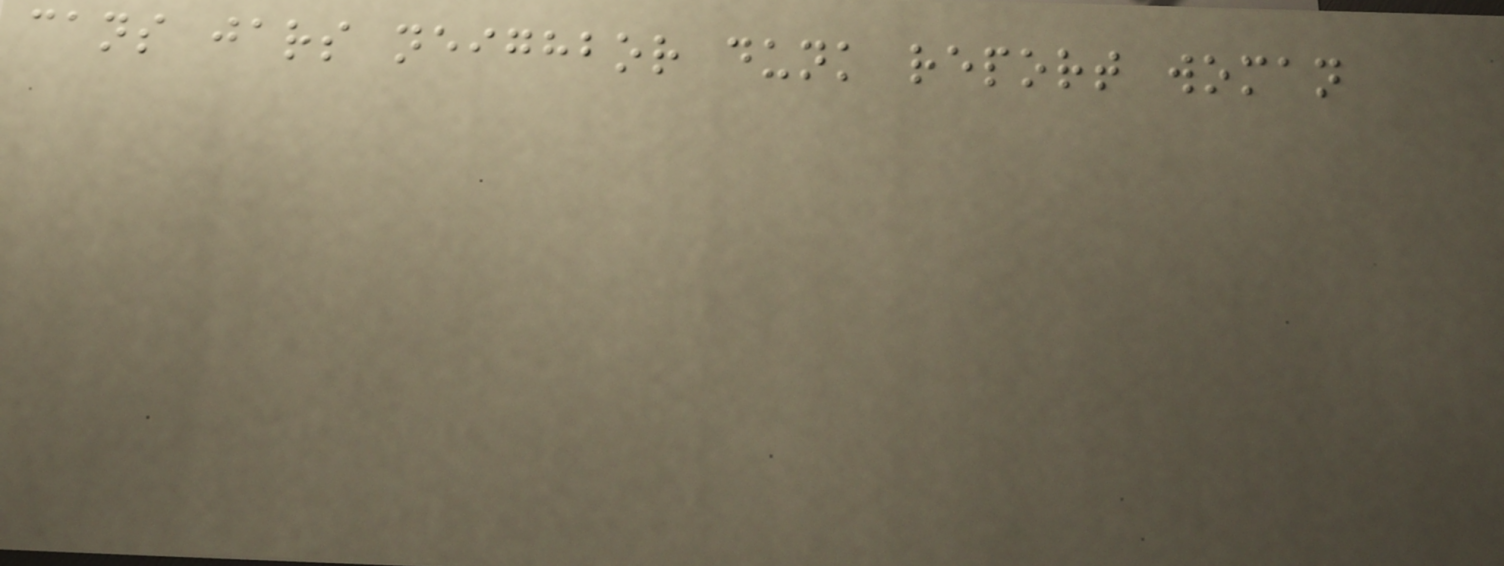cans jars neighbor dunk report woman
